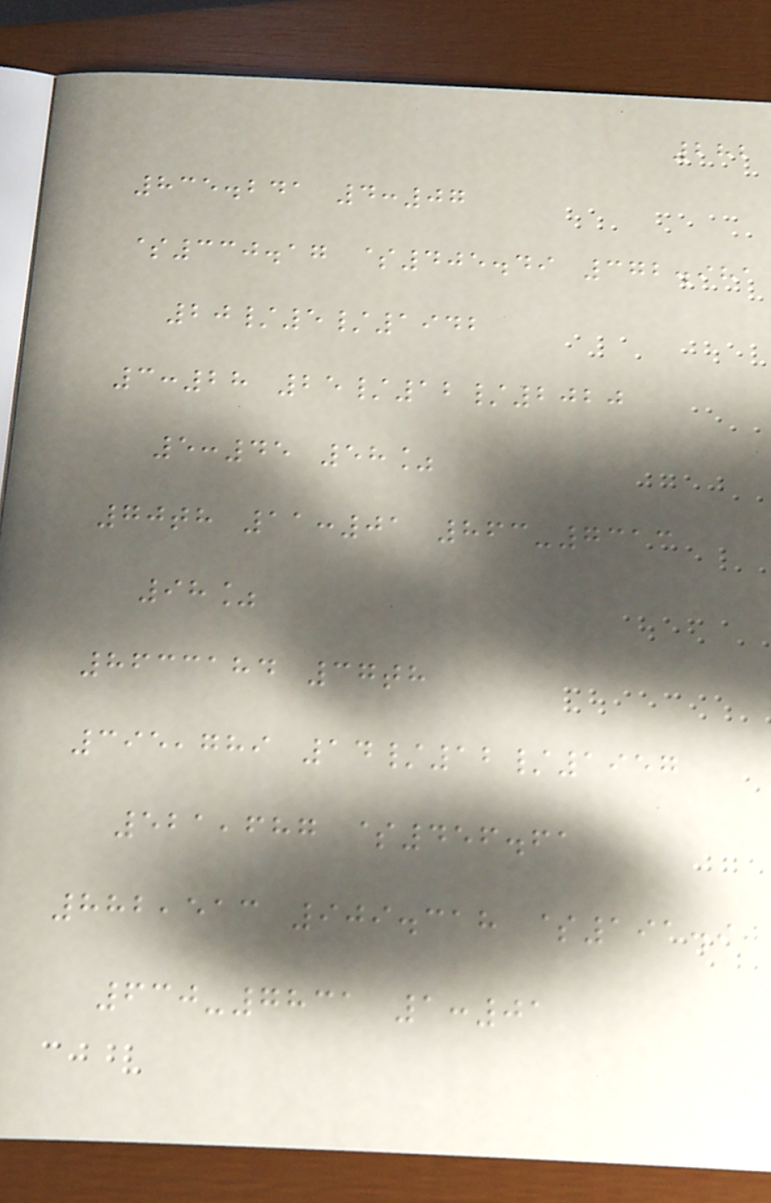282
835.241 4:07
$330.17 $405.49 372.981
20/5/1942
3:28 25/12/2020
5:45 58%
70th 11:01 863-7313
98%
8633184 37th
395,789 14/12/1957
521,687 $456.61
882,513 909.318 $191.90
630-7831 1:01
